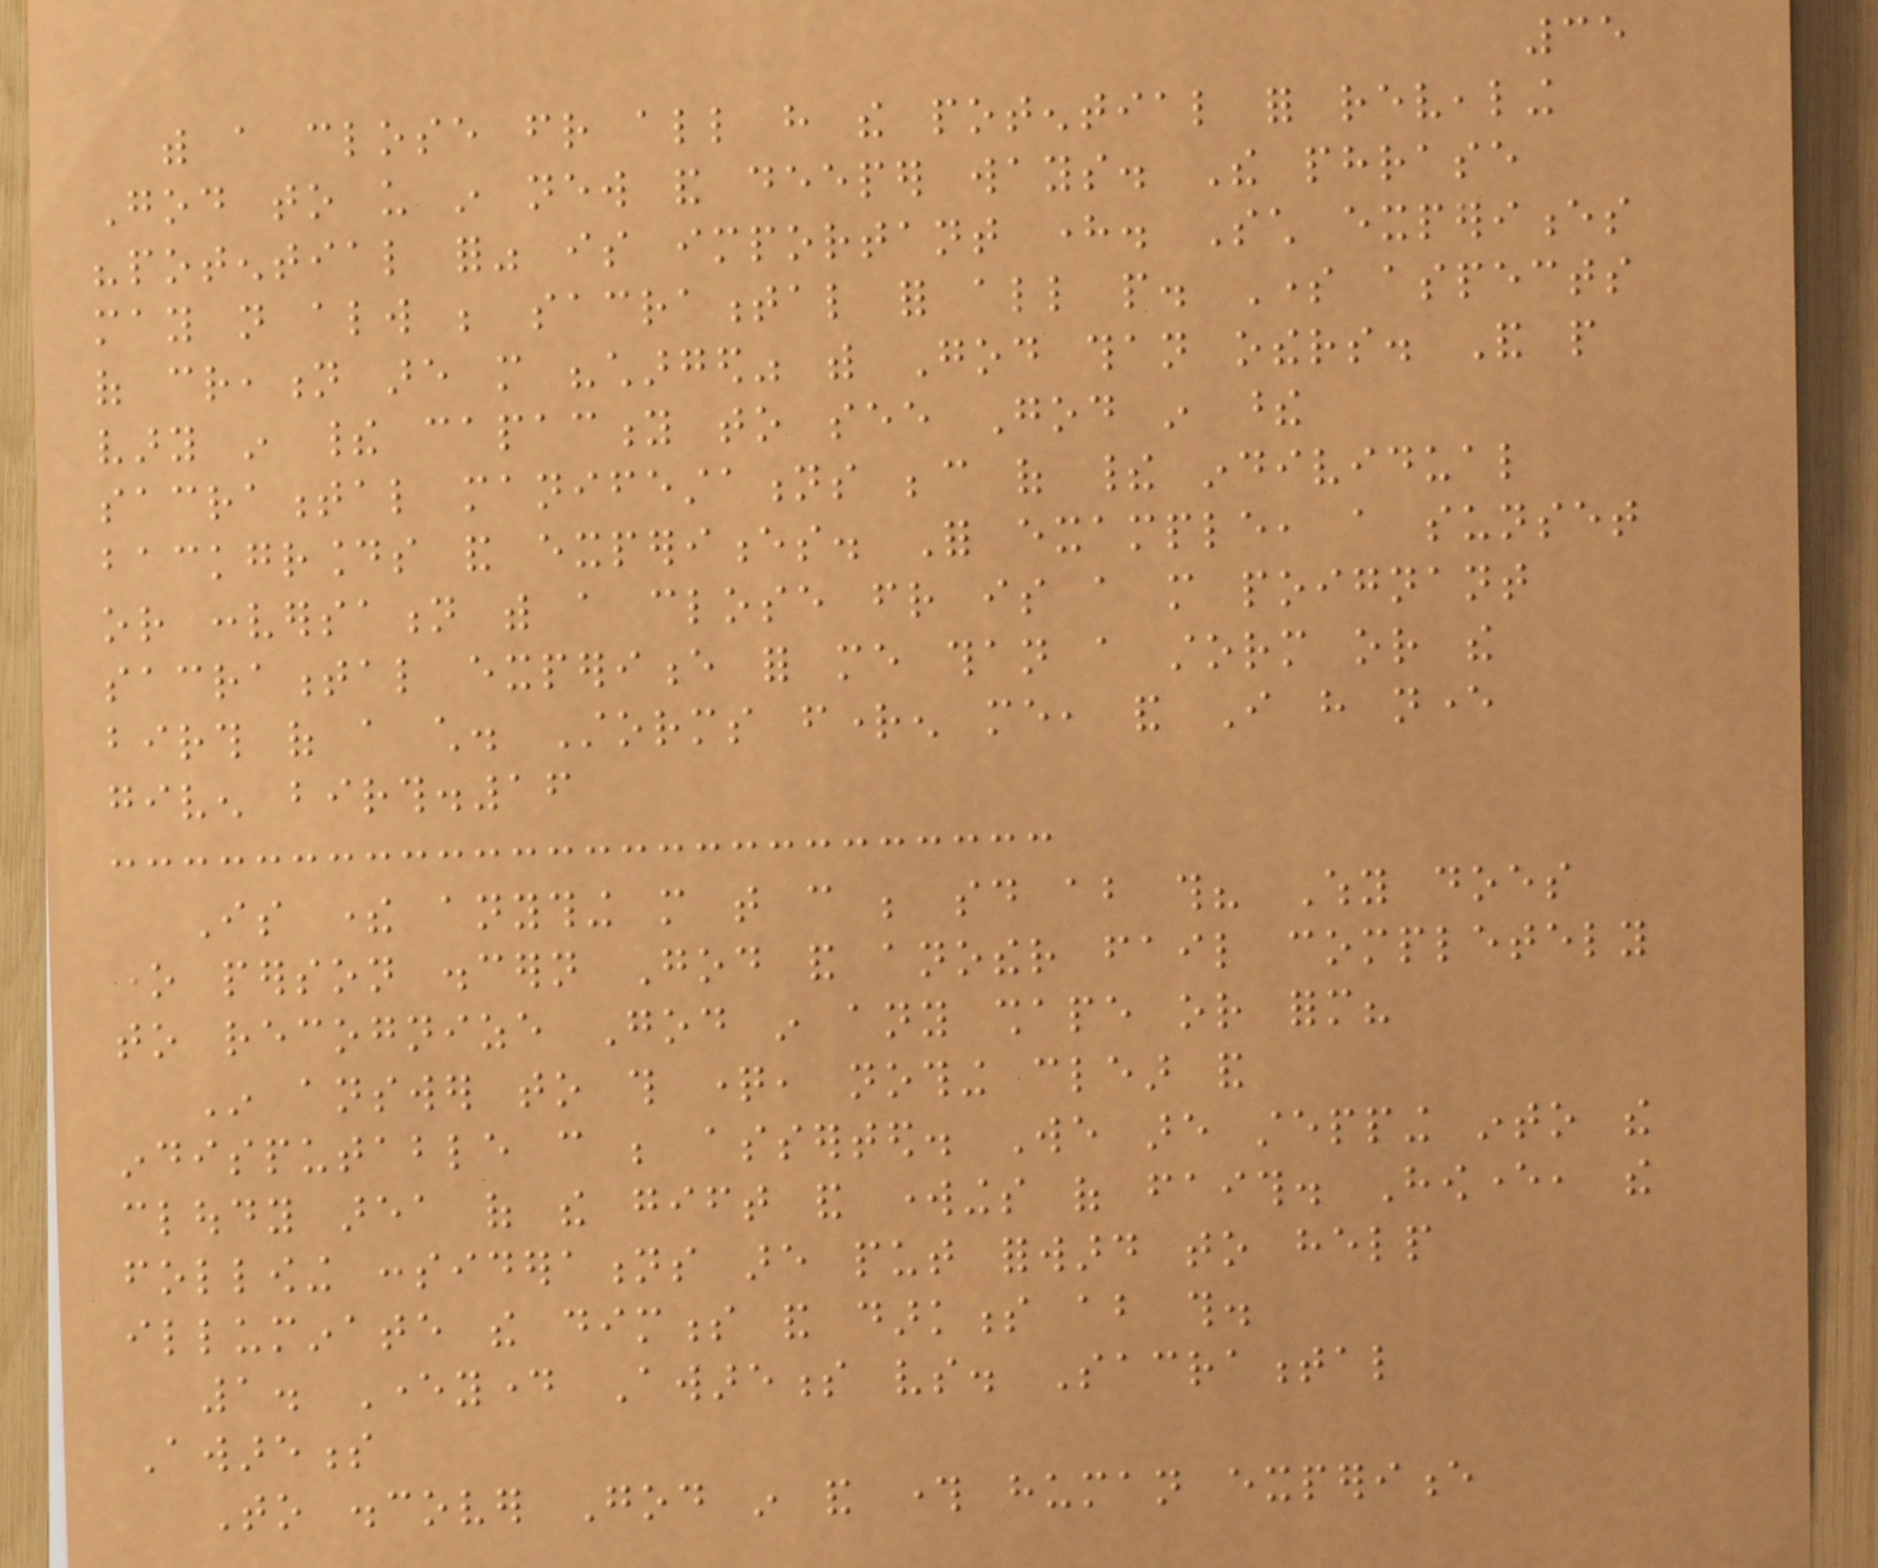35
with a close friend all have the potential for revealing
God to us in new and deeper ways. The phrase
"potential for" is important here. Such experiences
may not always be sacramental for all people. Some aspects
of creation are more "charged" with God than others. And people
vary in their capacity to see God in these
sacramental manifestations because of their individual
backgrounds and experiences. For example, a sunset
or conversation with a close friend is a more poignant
sacramental experience for me than a storm or the
birth of a child. Storms frighten me, and I have never
given birth.16
Is there anything more that can be said about this? Why does
one person discern God and another fail completely
to recognize God in any shape or form?
In answer to this question, nothing clear and
indisputable can be asserted. We are stepping into the
cloudy area of the gift and workings of faith. However, the
following considerations are put forward to help
illuminate the dimness and darkness about this.
1. Everyday Awareness vs. Sacramental
Awareness
To discover God in and through human experience
